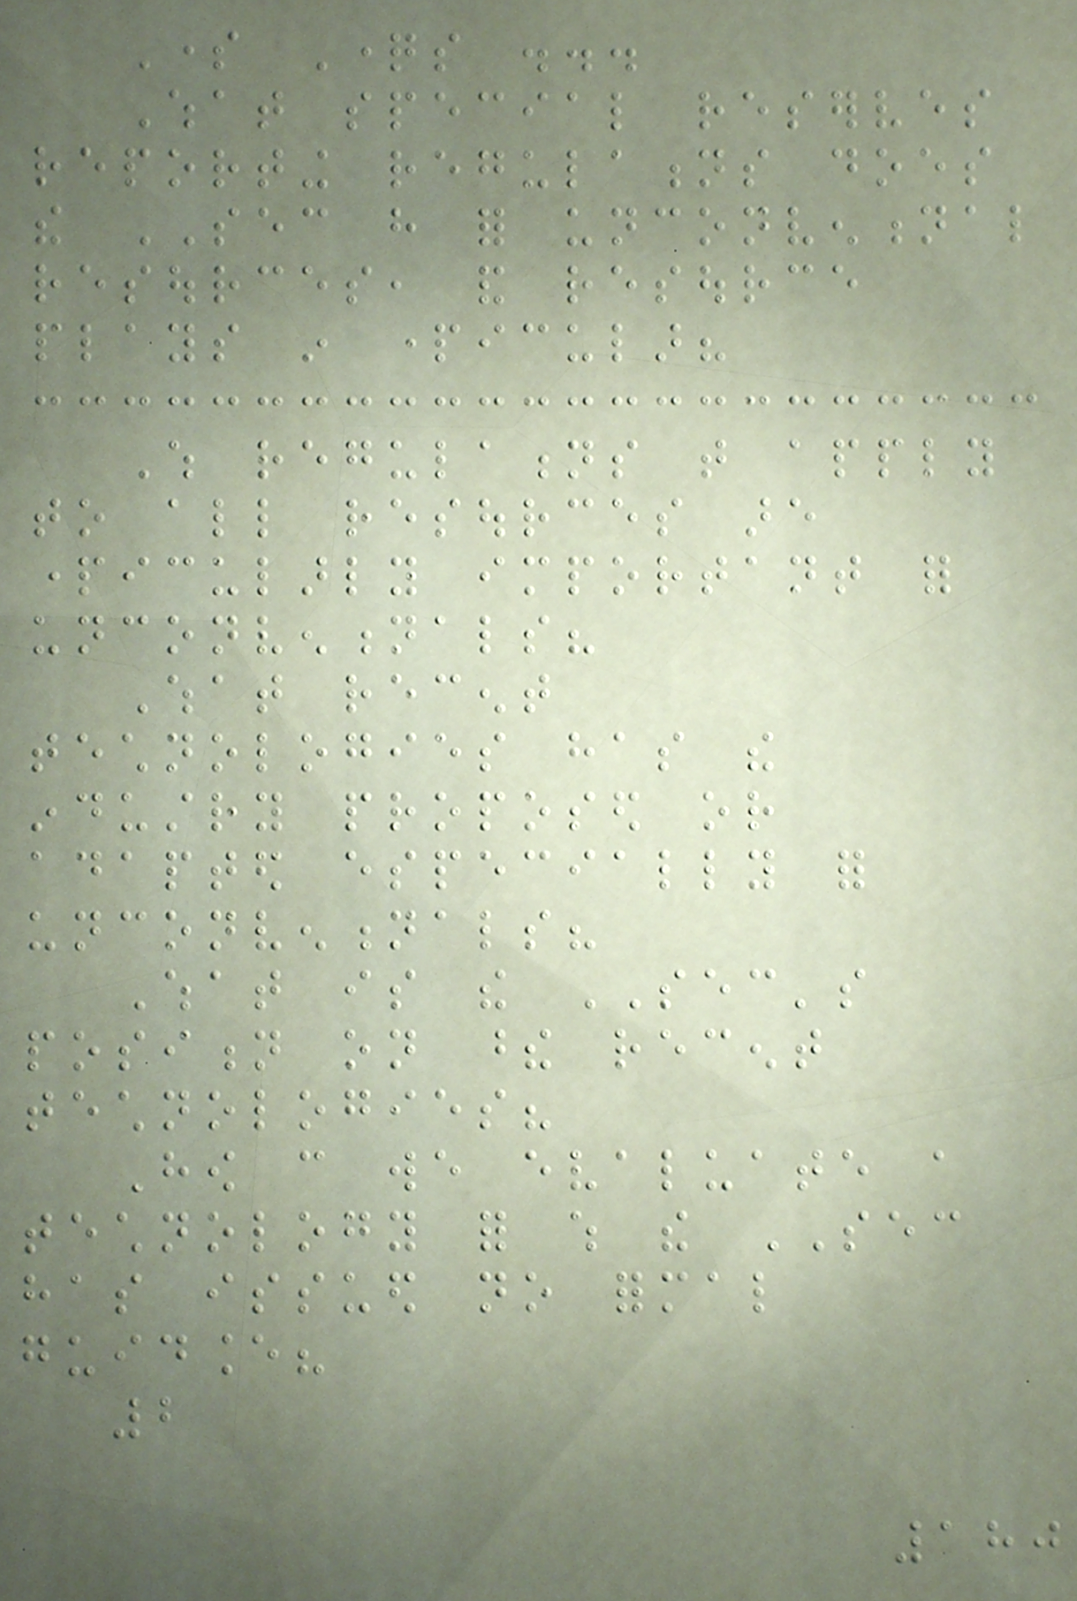Some Questions ...
What special reserves
reporting regulations does
the SEC have for unconventional
resources, and resource
plays in particular?
Which regulations that apply
to all resources are
particularly important for
unconventionals?
What recent
technologies has the
industry proposed or
adapted especially for
unconventionals?
What is the SEC's
position on these recent
technologies?
How can we evaluate a
technology for which the SEC
has issued no formal
guidance?
2
180
